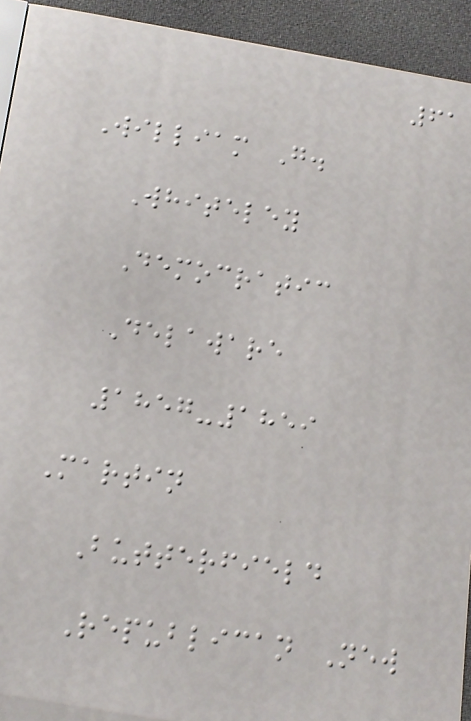61
William G.
Whiteley
Democratic
Delaware
1857-1859
Martin
Butterfield
Republican New
